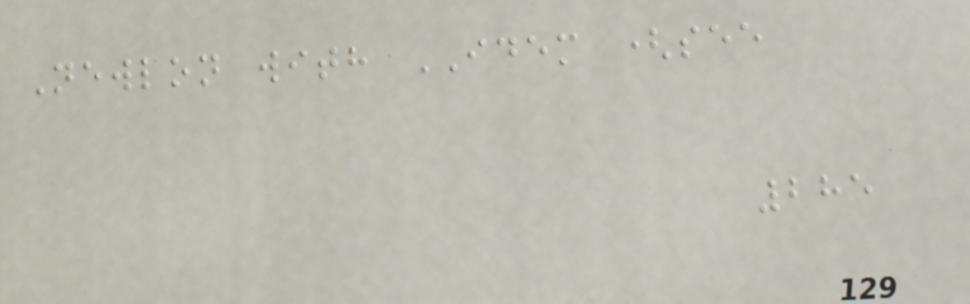Newlon with IDEM (see
285
